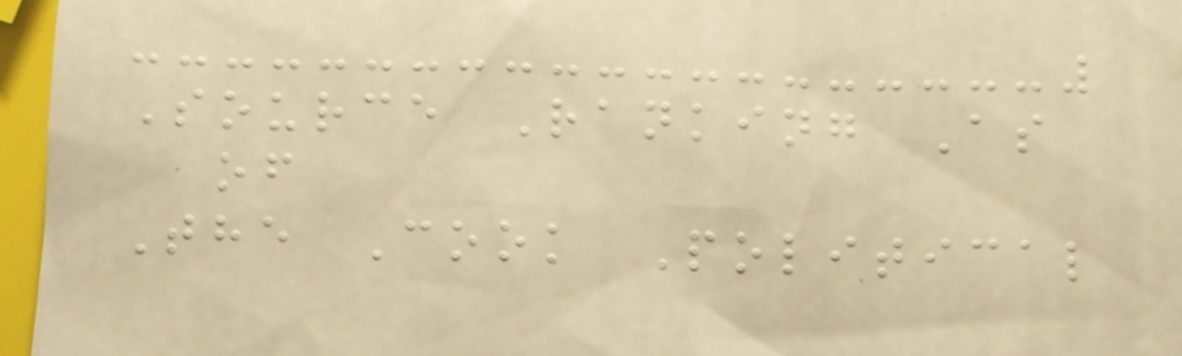Source Ranking As
of
The Cook Political
